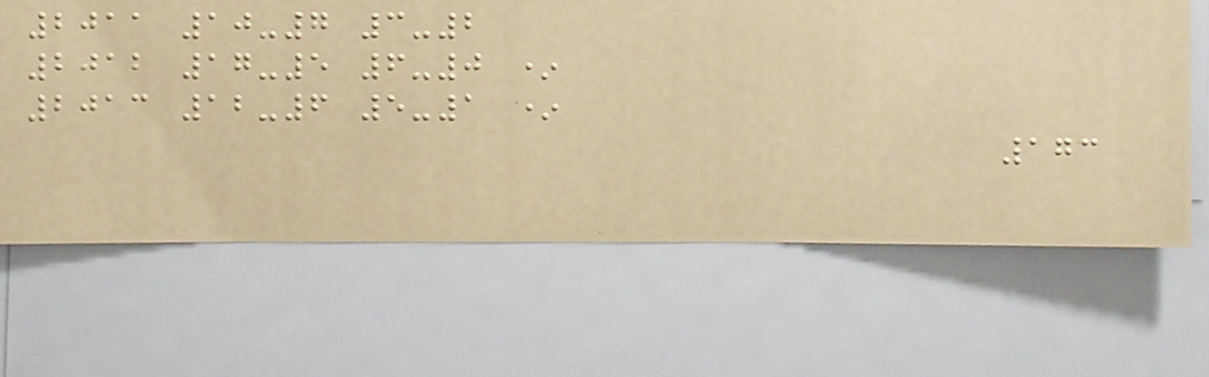2011 10-7 3-2
2012 17-5 6-0 *
2013 12-6 5-1 *
173
